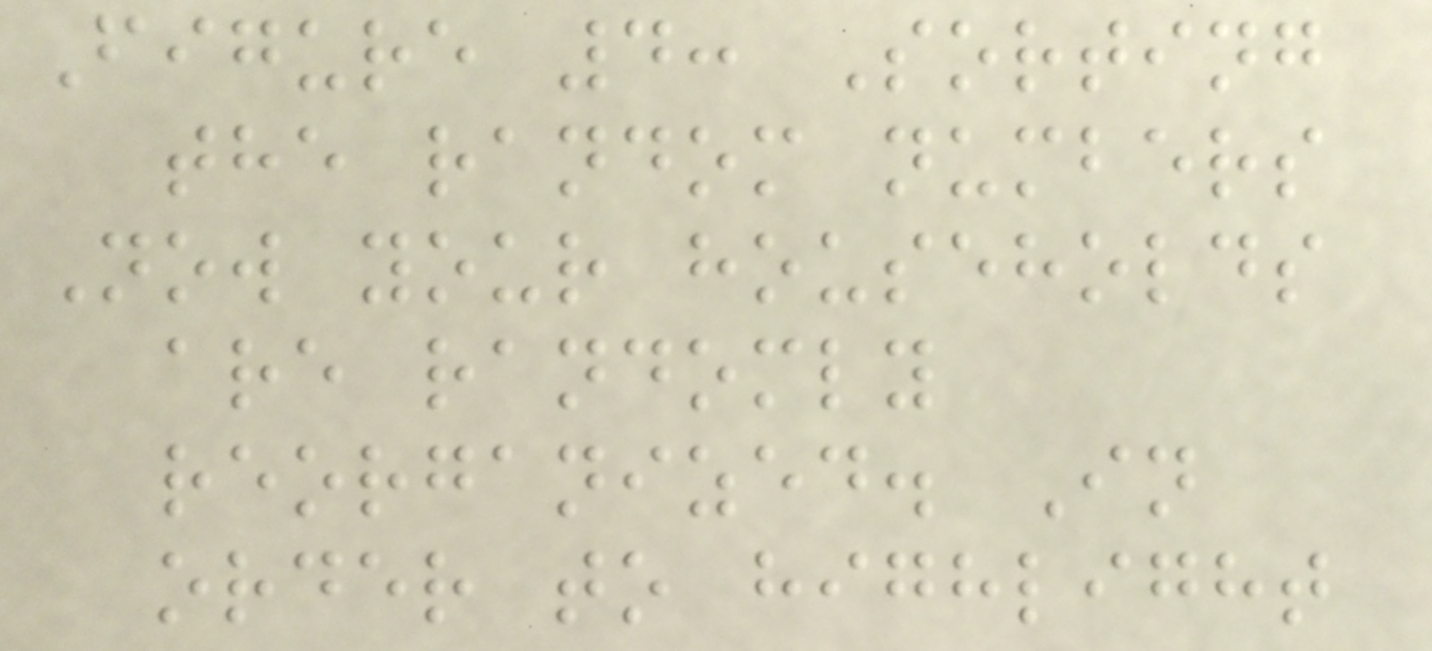Figure 4: Sorting
the random numbers
Now your households
are randomly
reorganized. In
order to highlight
